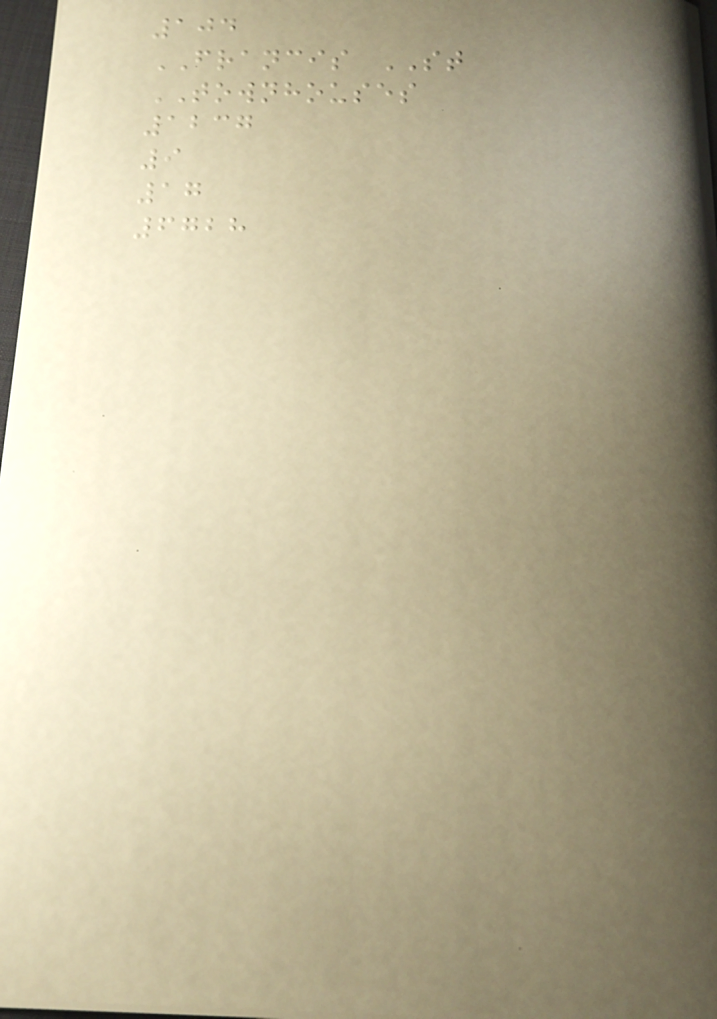104
FRANCIS ST
TOWNHOUSES
1237
9
17
6728
